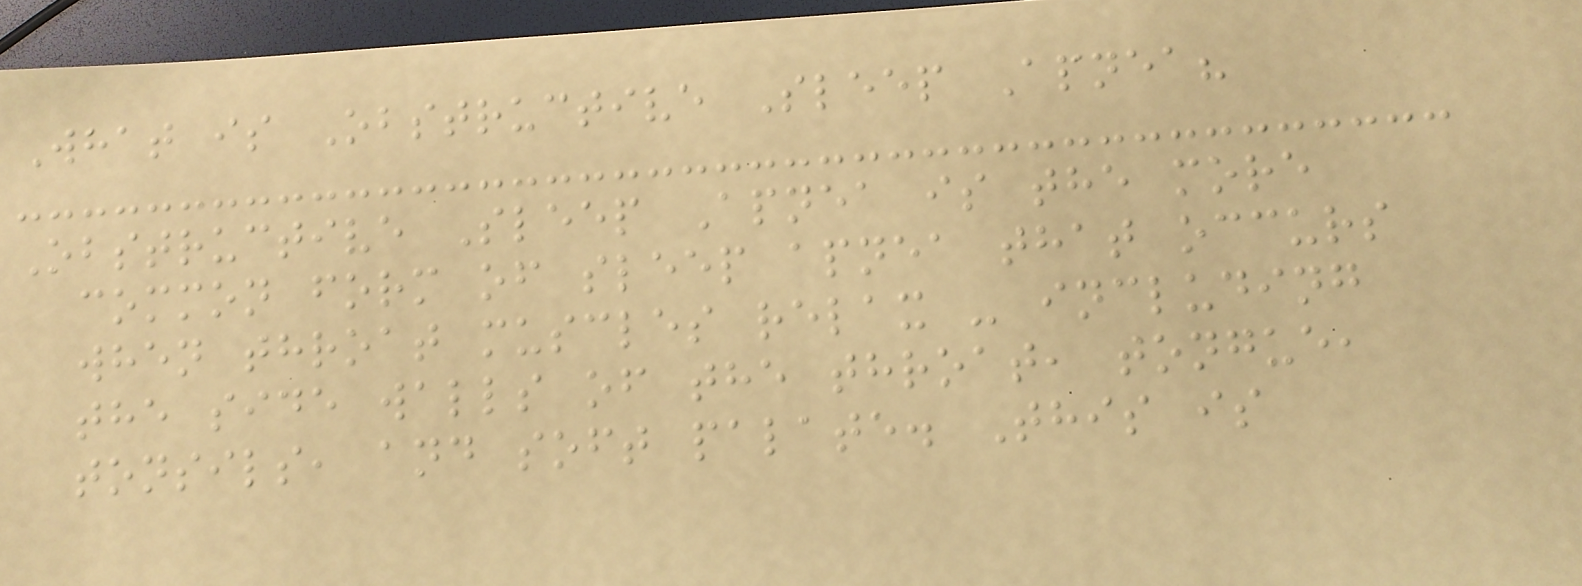What is Obstructive Sleep Apnea?
Obstructive Sleep Apnea is the more
common form of sleep apnea that occurs
when throat muscles relax - including
the side walls of the throat, tongue,
tonsils, and soft palate. This is
